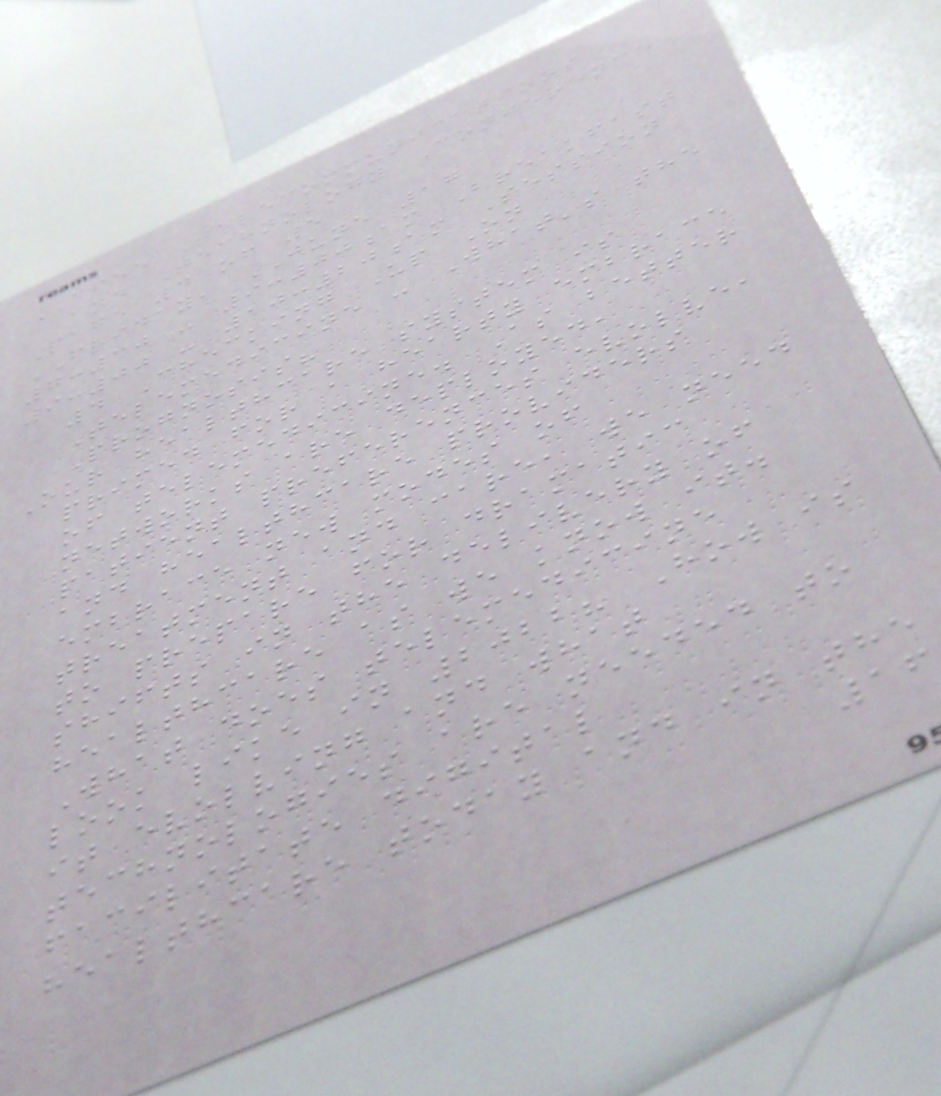CFEE Telecommunications
and Technology Conference
Page 4 of 5
FRIDAY, JUNE 17
7:30 - 9:00am Breakfast
9:00 - 10:20am Session
4 Checking Up On
Telemedicine - What's the
Prognosis?
Our healthcare system is
primed for a hearty embrace
of telemedicine. As better
networks are deployed,
patient preferences evolve,
and healthcare providers
embrace new modes of
treatment and care, we need
to prepare for dramatic
shifts in the delivery of
healthcare as we know it.
What does telemedicine
look like in 2022? How is
it evolving and what
technologies are needed to
facilitate digital
healthcare today and in the
16
